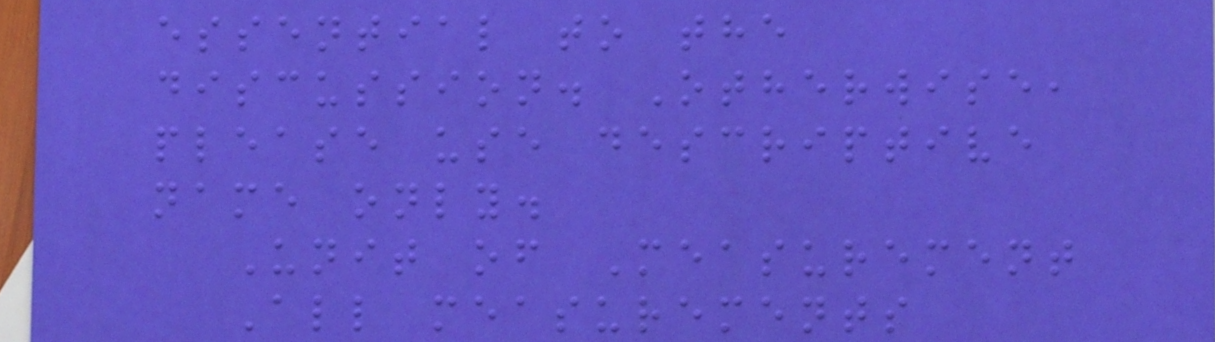essential to the
discussion. Otherwise,
please use descriptive
name only.
Unit of Measurement
All measurements
